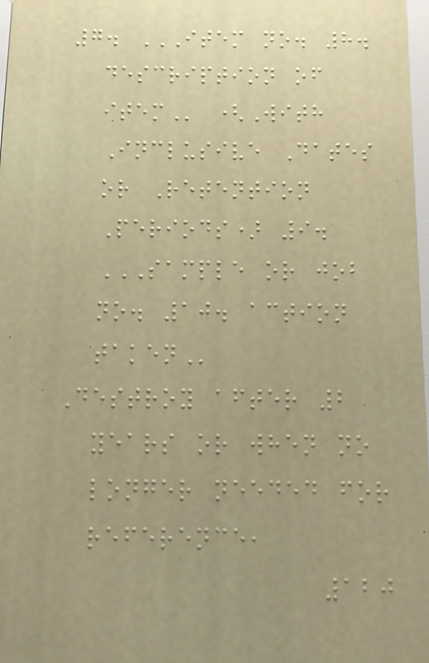7. ITEM NO. 8.
DESCRIPTION OF
ITEM (With
Inclusive Dates
or Retention
Periods) 9.
SAMPLE OR JOB
NO. 10. ACTION
TAKEN
Destroy after 2
years or when no
longer needed for
reference,
120
